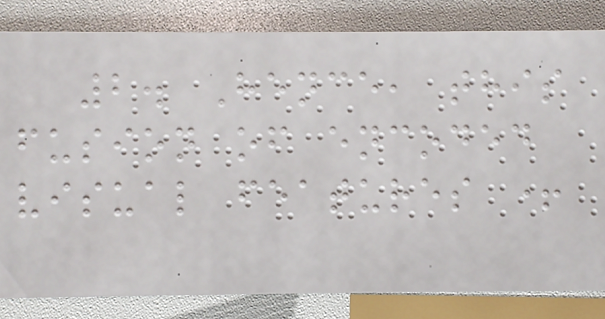2. Hence, this
fusion of encoded
visual features +
